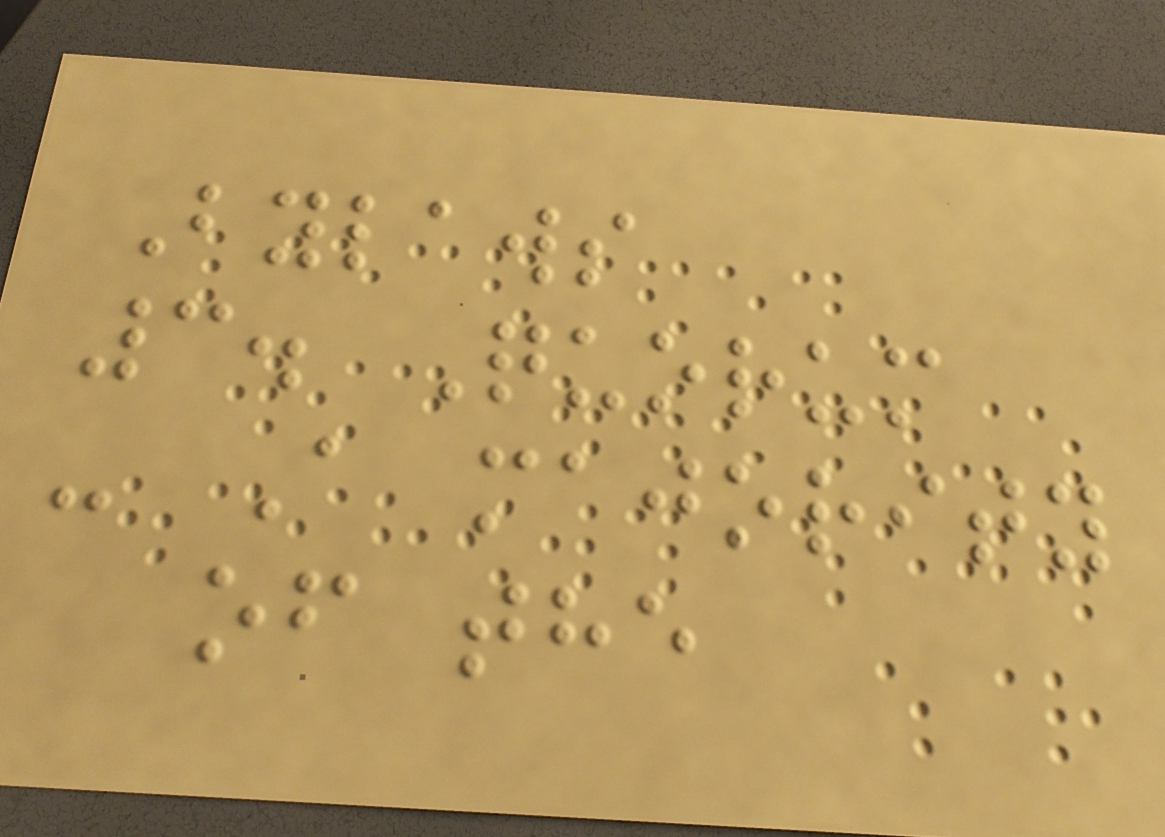Bylaws
3. Quorum
- A majority
of the
